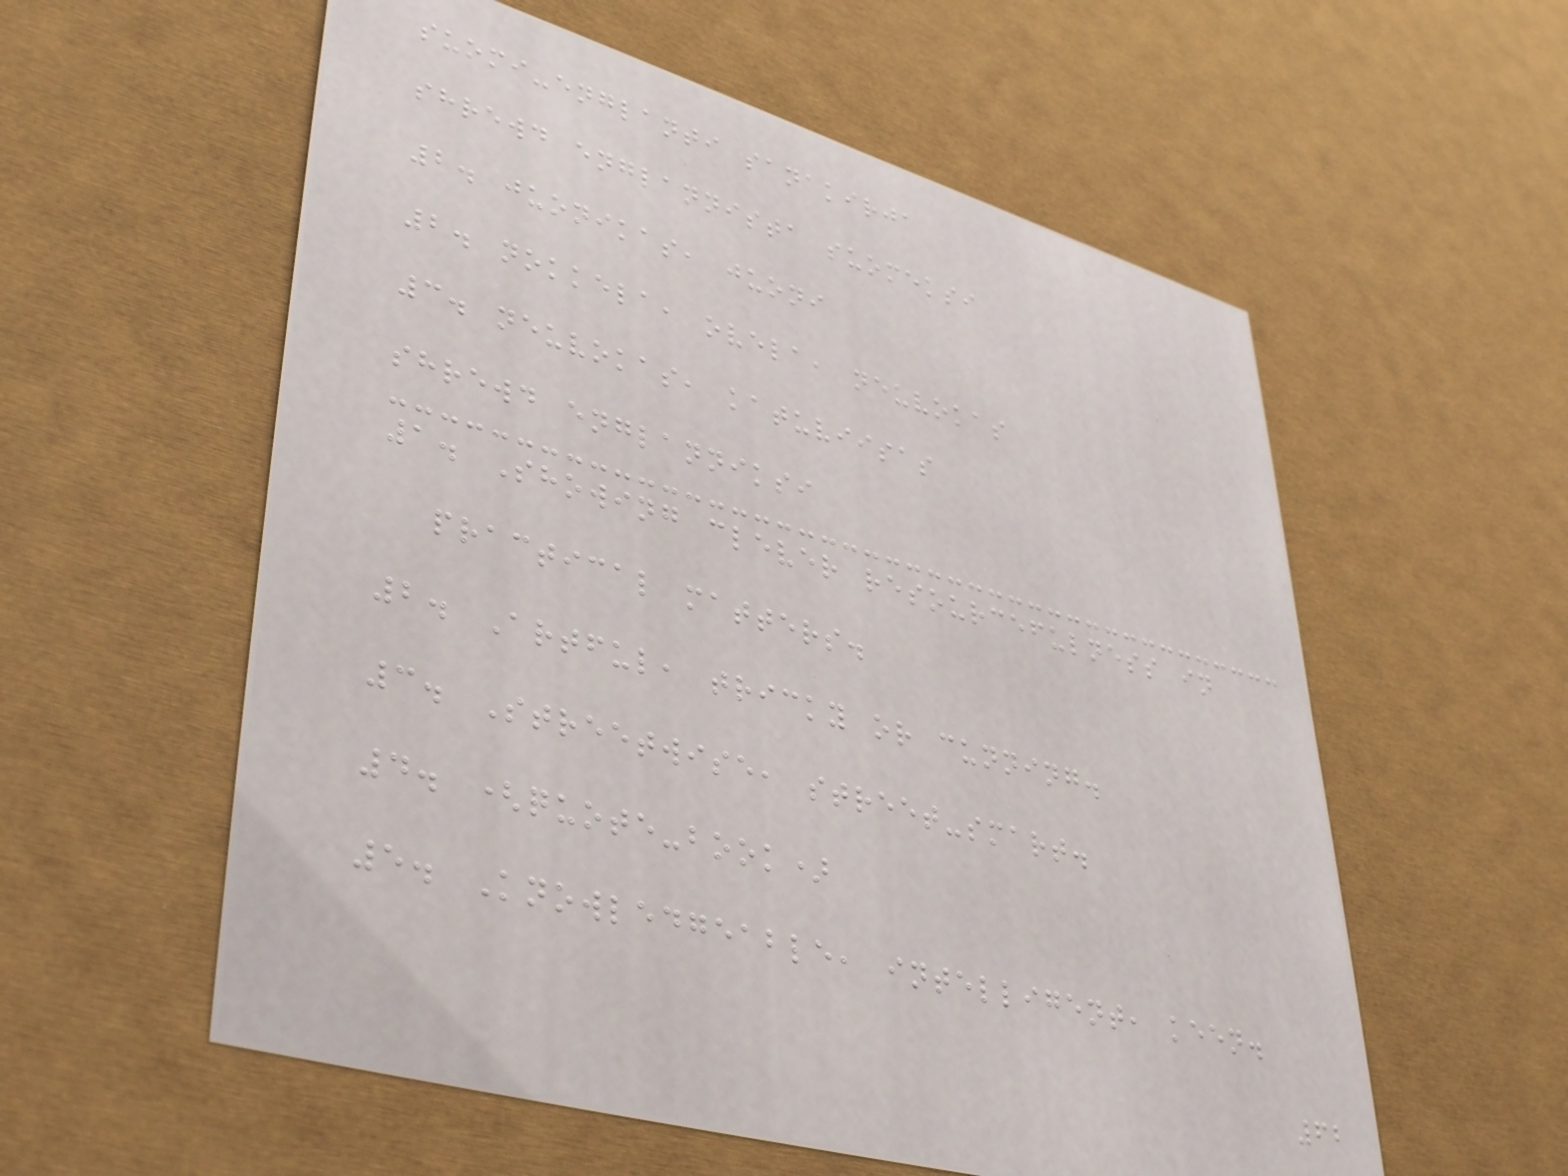suomi-englanti sanakirja
shrewd englannista suomeksi
2. juonikas, juoni
2. nokkela, ovela, neuvokas
3. neuvokas, katuviisas
shrewd englanniksi
1. Showing clever resourcefulness in
practical matters.
2. Artful, tricky or cunning.
3. Streetwise, street-smart.
4. (quote-book)
5. Knowledgeable, intelligent, keen.
62
